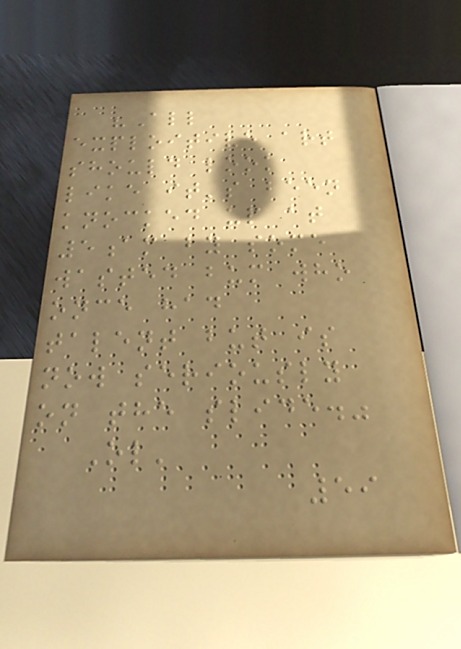"All
exploitive art
should look
like it's been
knocked up at
5am by some
wasted bum who
once had
talent but is
now seriously
on the slide."
Ol'
59
